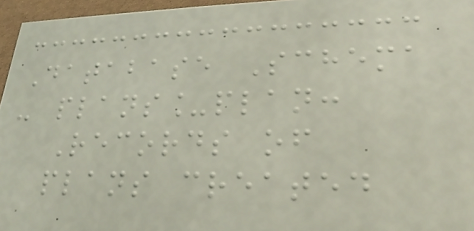Database Schema
- plans_plan:
Records of
plans created
